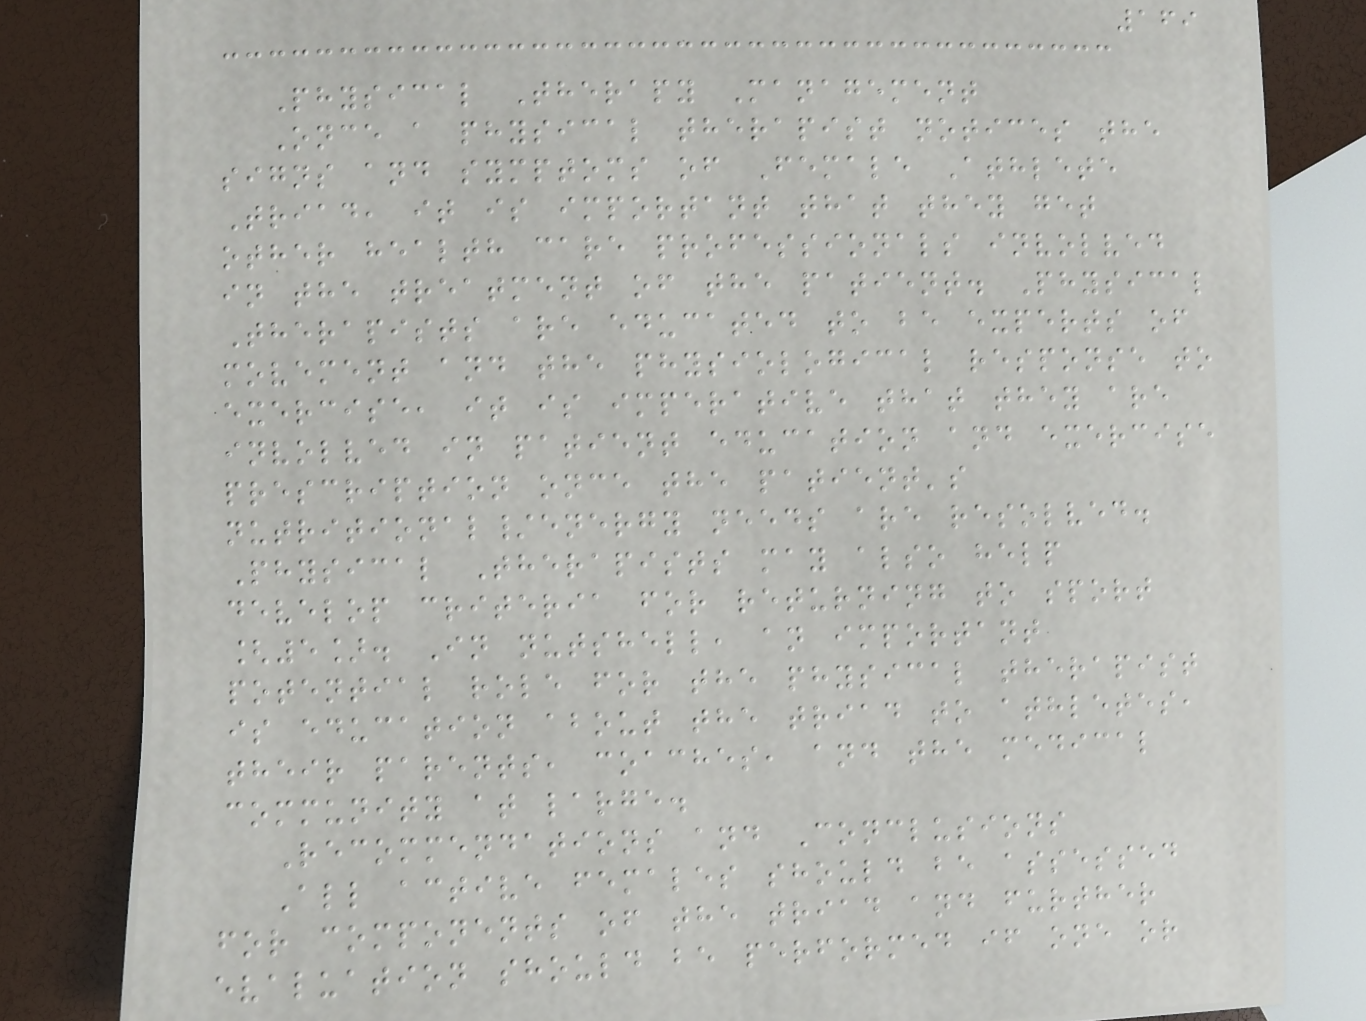169
Physical Therapy Management
Once a physical therapist notices the
signs and symptoms of Female Athlete
Triad, it is important that they get
other health care professionals involved
in the treatment of the patient. Physical
Therapists are educated to be experts of
movement and the physiological response to
exercise, it is imperative that they are
involved in patient education and exercise
prescription once the patient's
nutritional/energy needs are resolved.
Physical Therapists may also help
develop criteria for returning to sport
[5]. In nutshell, an important
potential role for the physical therapist
is education about the triad to athletes,
their parents, coaches, and the medical
community at large.
Recommendations and Conclusions
All active females should be assessed
for components of the triad and further
evaluation should be performed if one or
